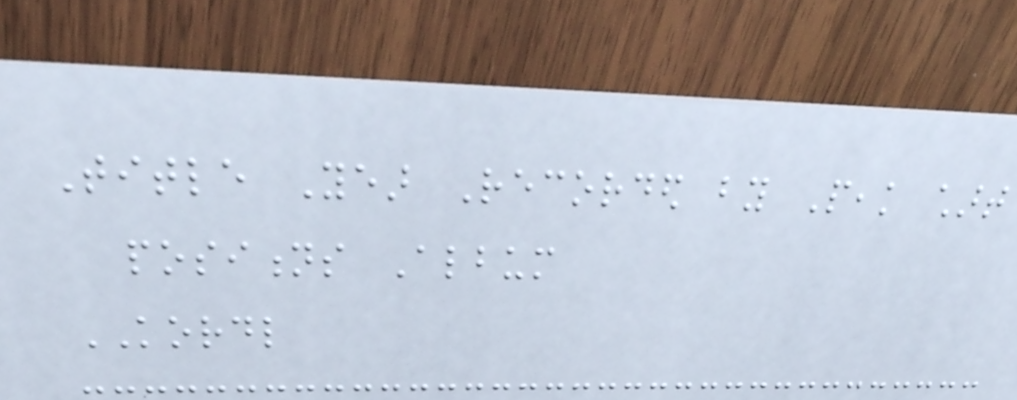Title Year Recorded by Peak chart
positions Album
KORDL
